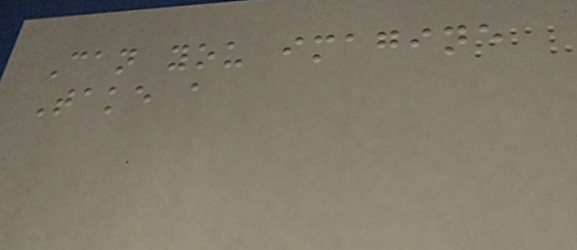Can you imagine
Take a
